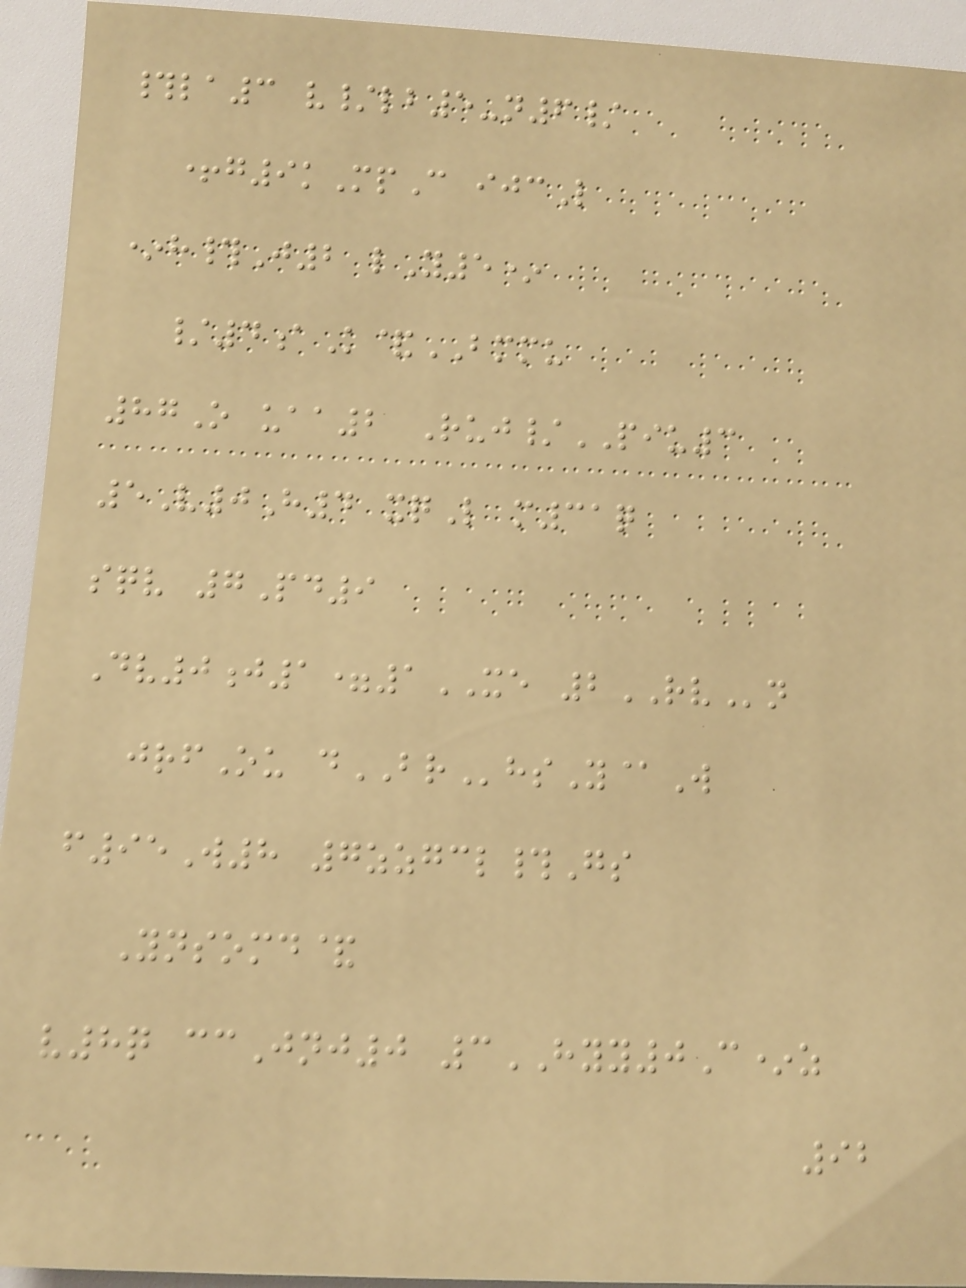#la3 v/lb5-n6/
+g9kMpC ijcL
*h#J2 lY5*
/4aK&BMMU
87O uaa2 Ruj/PIU3
5V0H4 xqL m31q
sqv 7Pd9
Dv0j1=1XE 2RVn
jrfOu dBRhsY@W
f95W8 7zzgcl#Gs
Ynsomd&
v8q ccJnj0 3HYY0C*z
92
